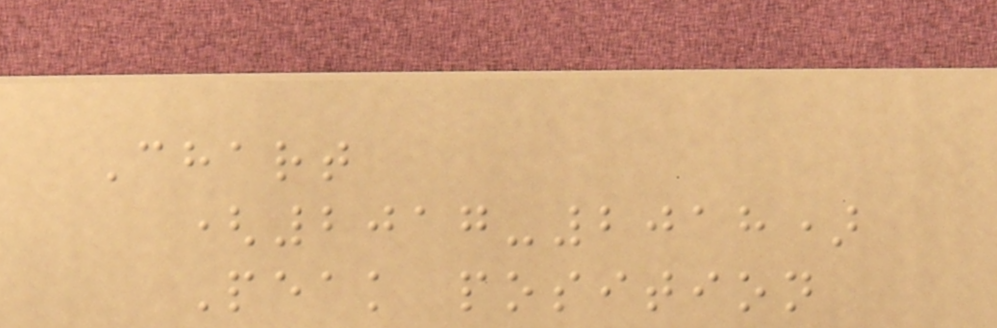Chart
(2017-2018)
Peak position
